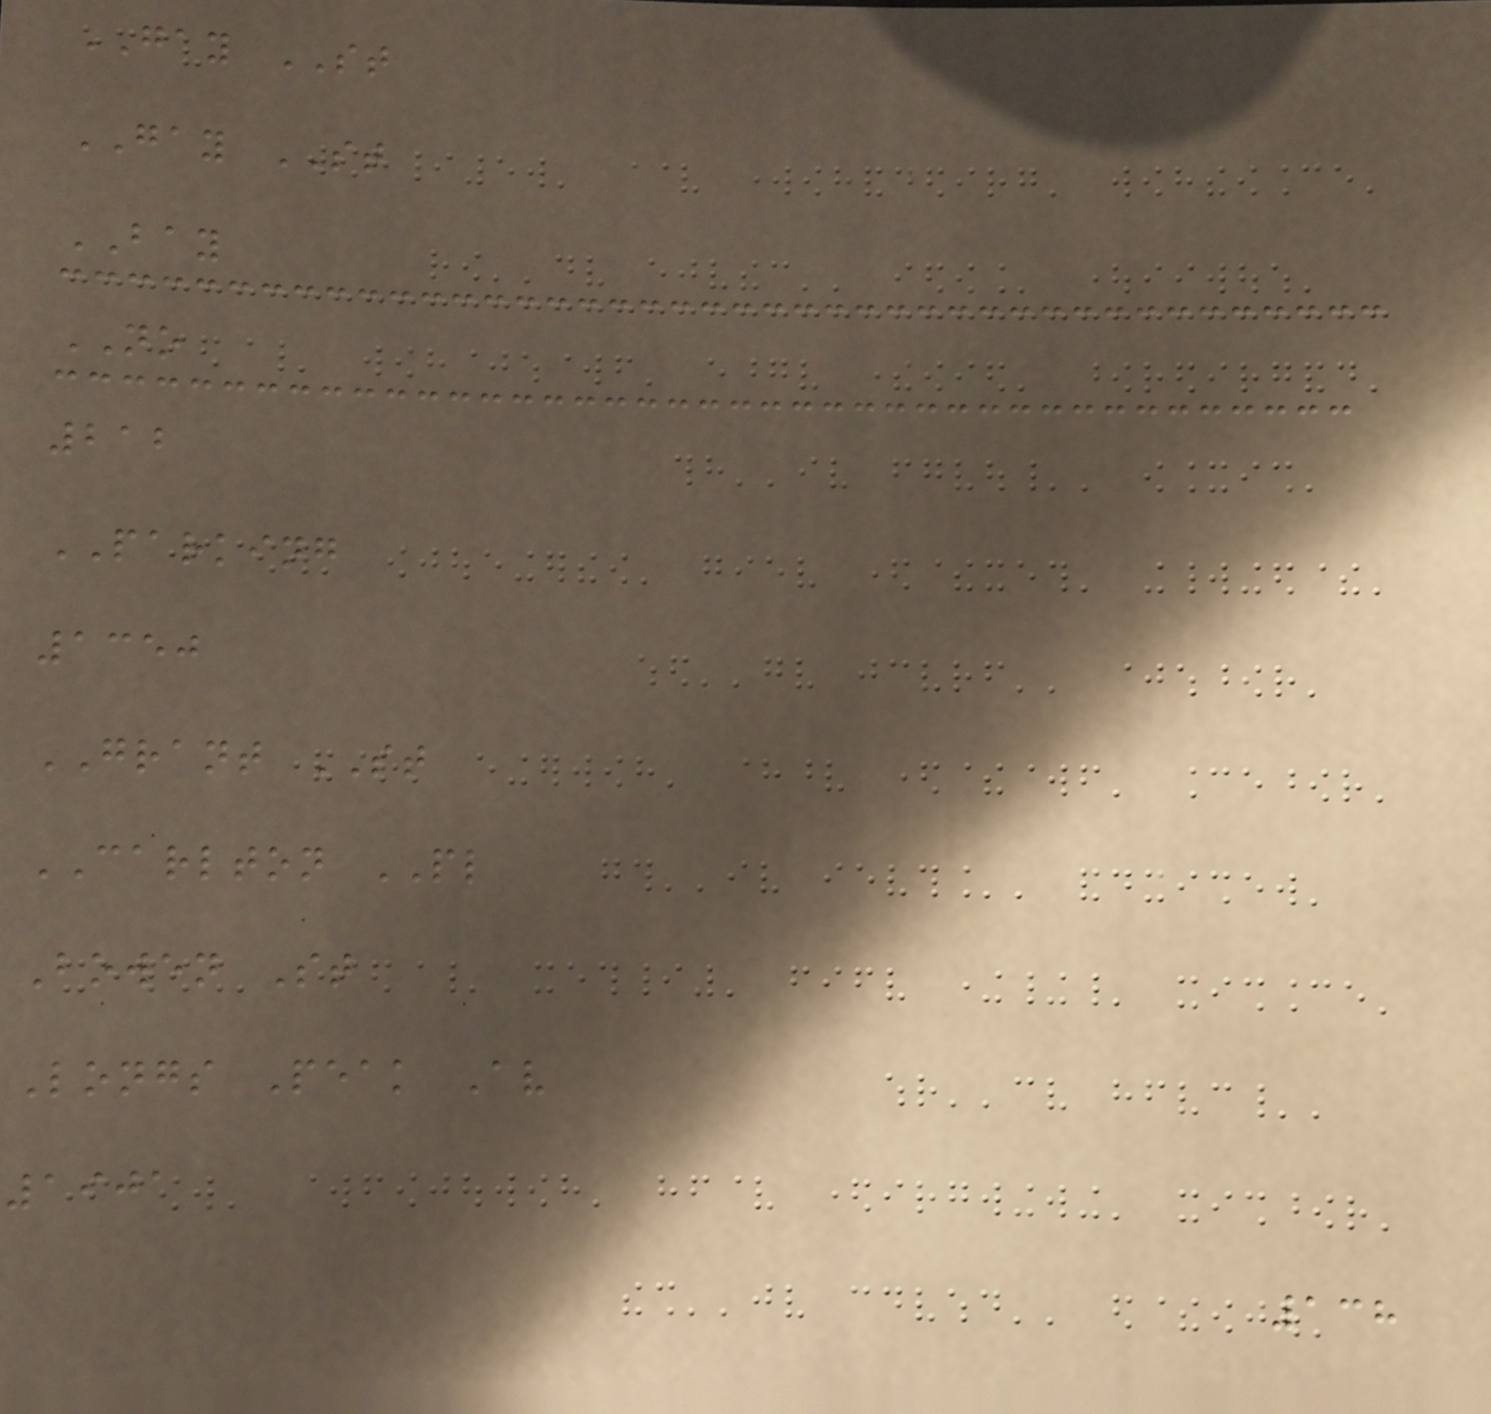GAY ST
GAY ST
BAY
NO
212
PARKING
1350
GRANT ST
CARLTON PL
Bowen St
Longs Peak Av
1901
138
